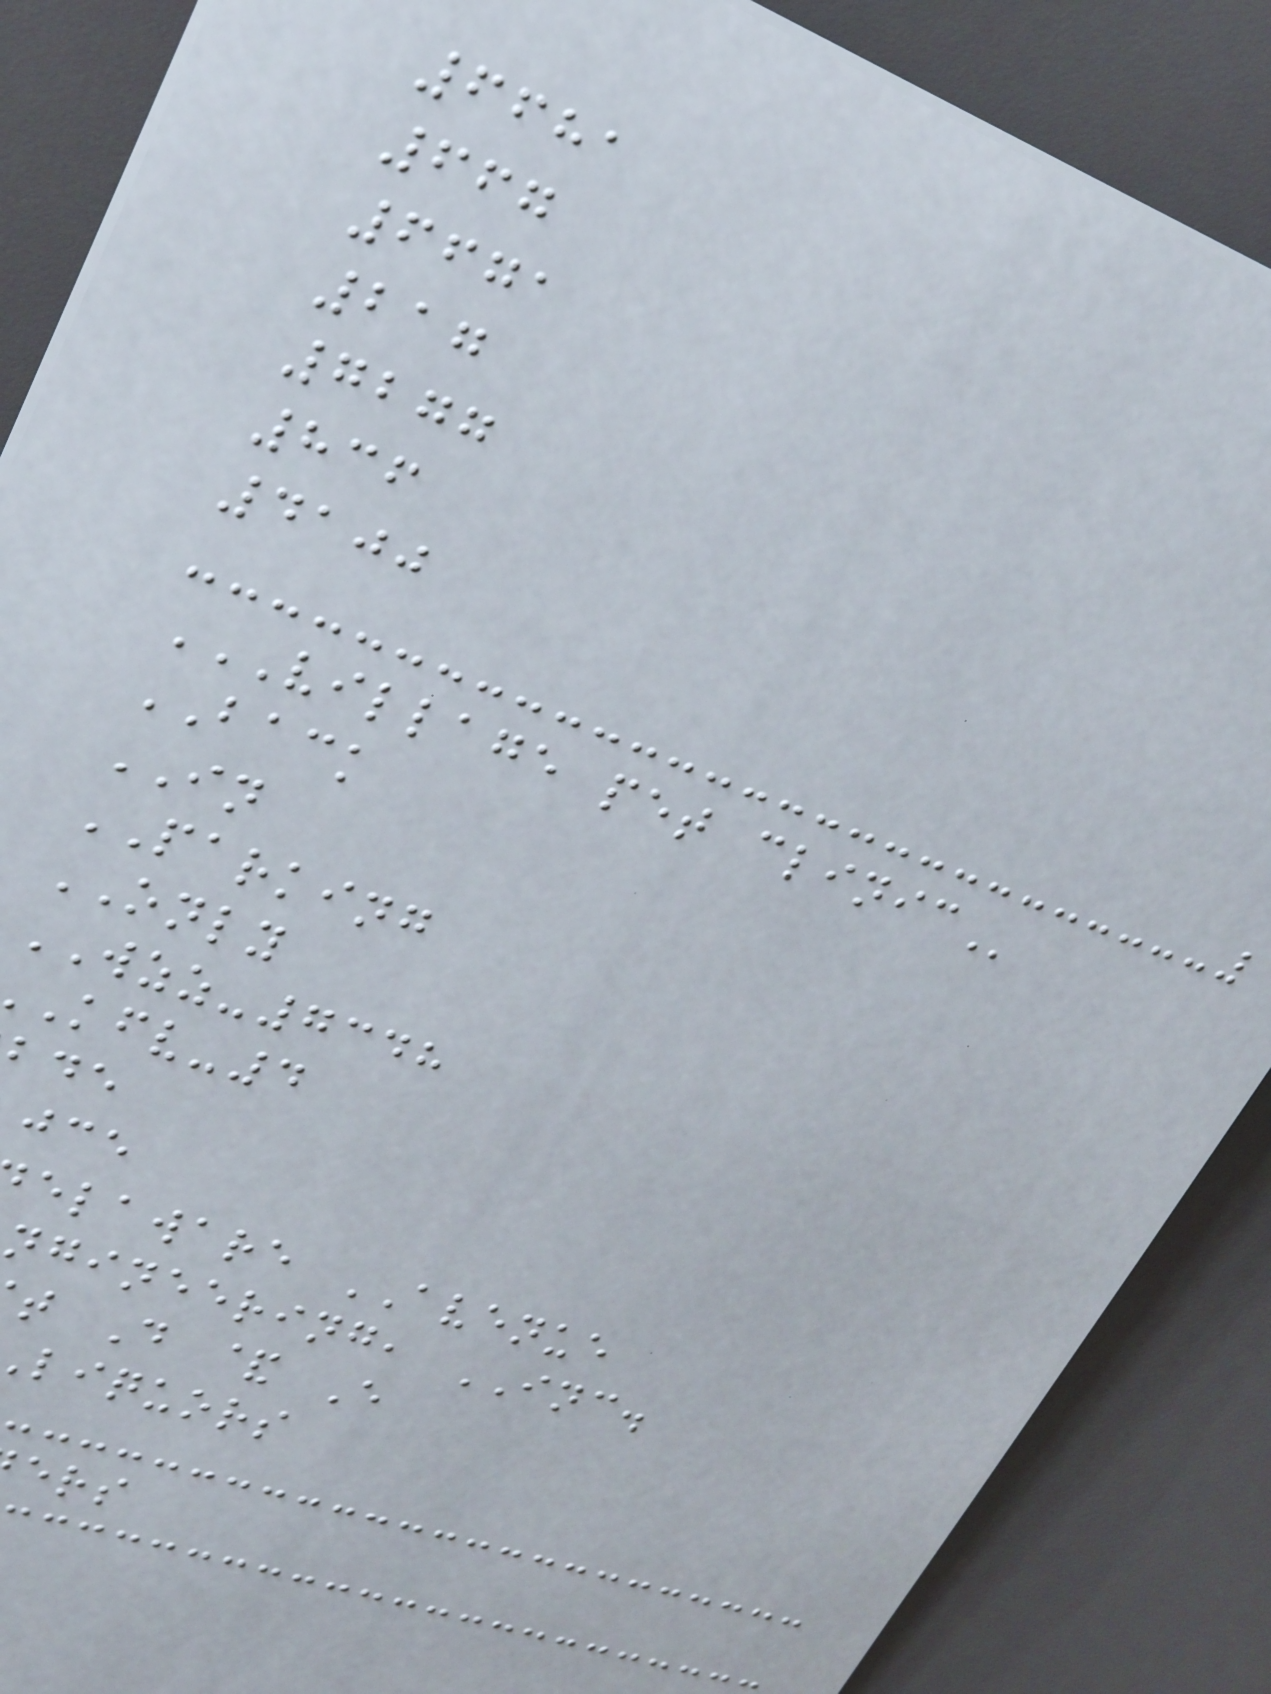6681
667
6671
217
7277
836
4100
VILLAGE PET CLINIC
BACK
IN
PARKING
ONLY
WZZ-7348
kfv-4
elaware AVENUE
ngineering, INC.
t D & E
liquors
